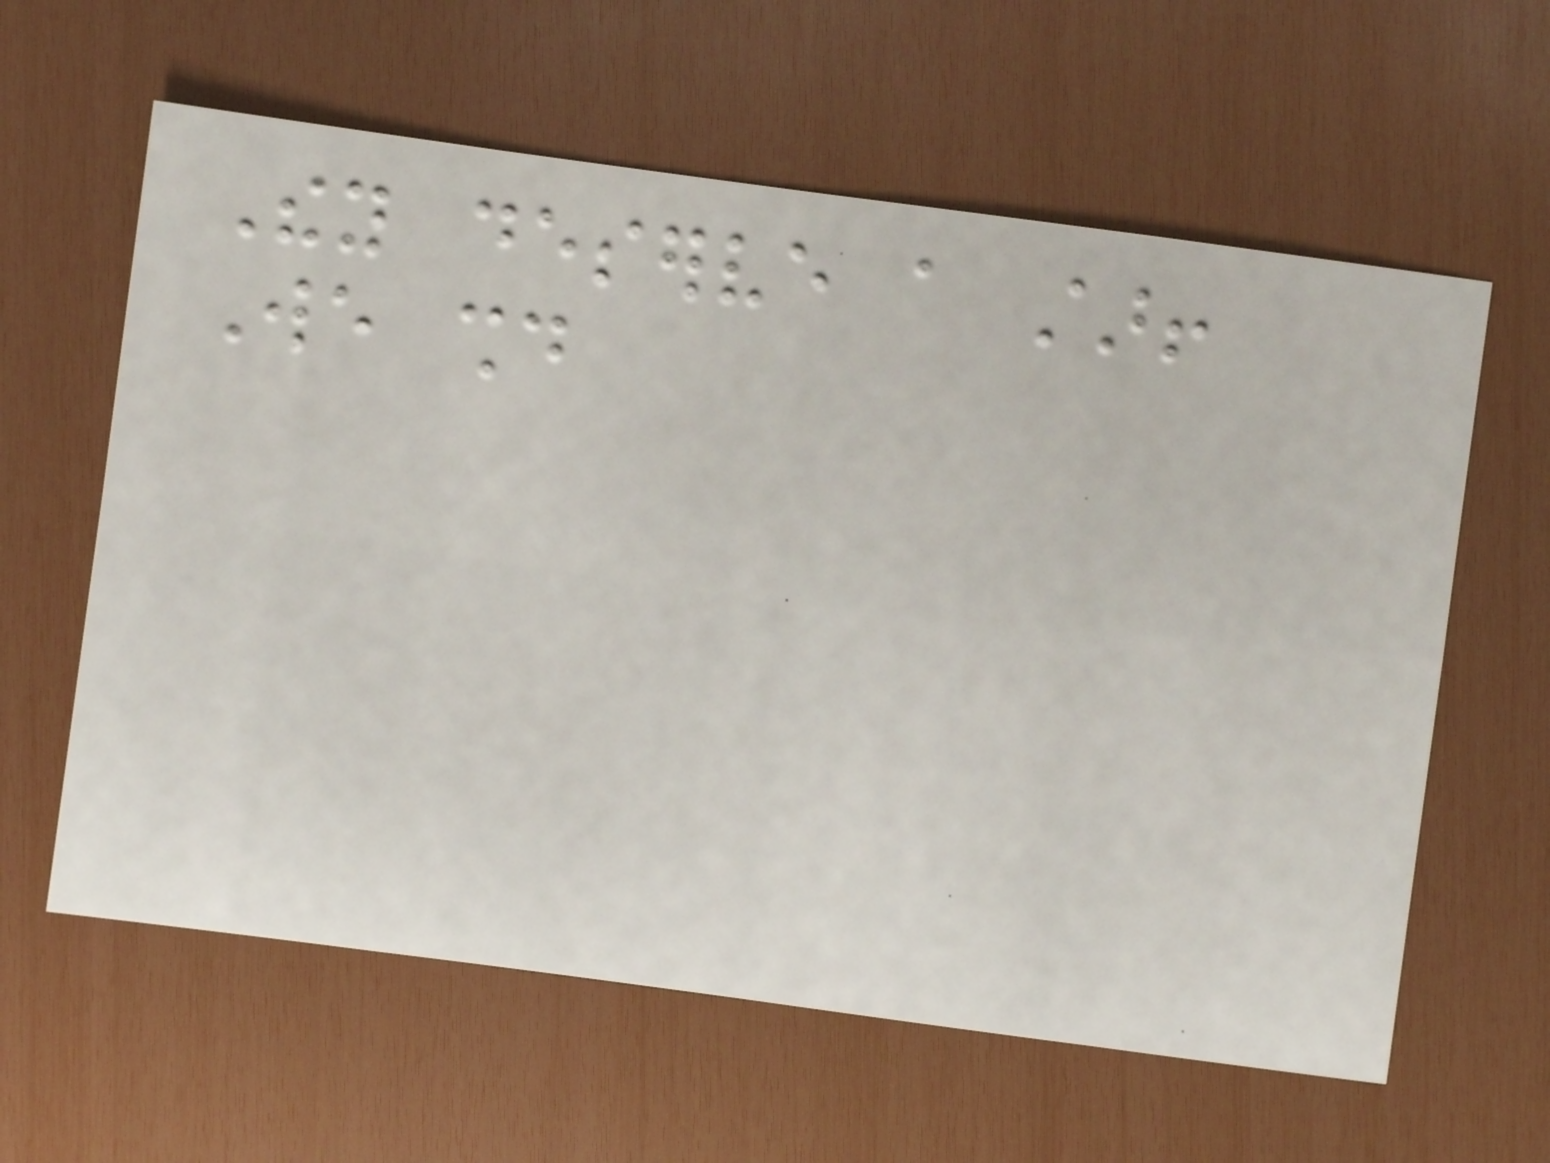They deserve a star!
We should
